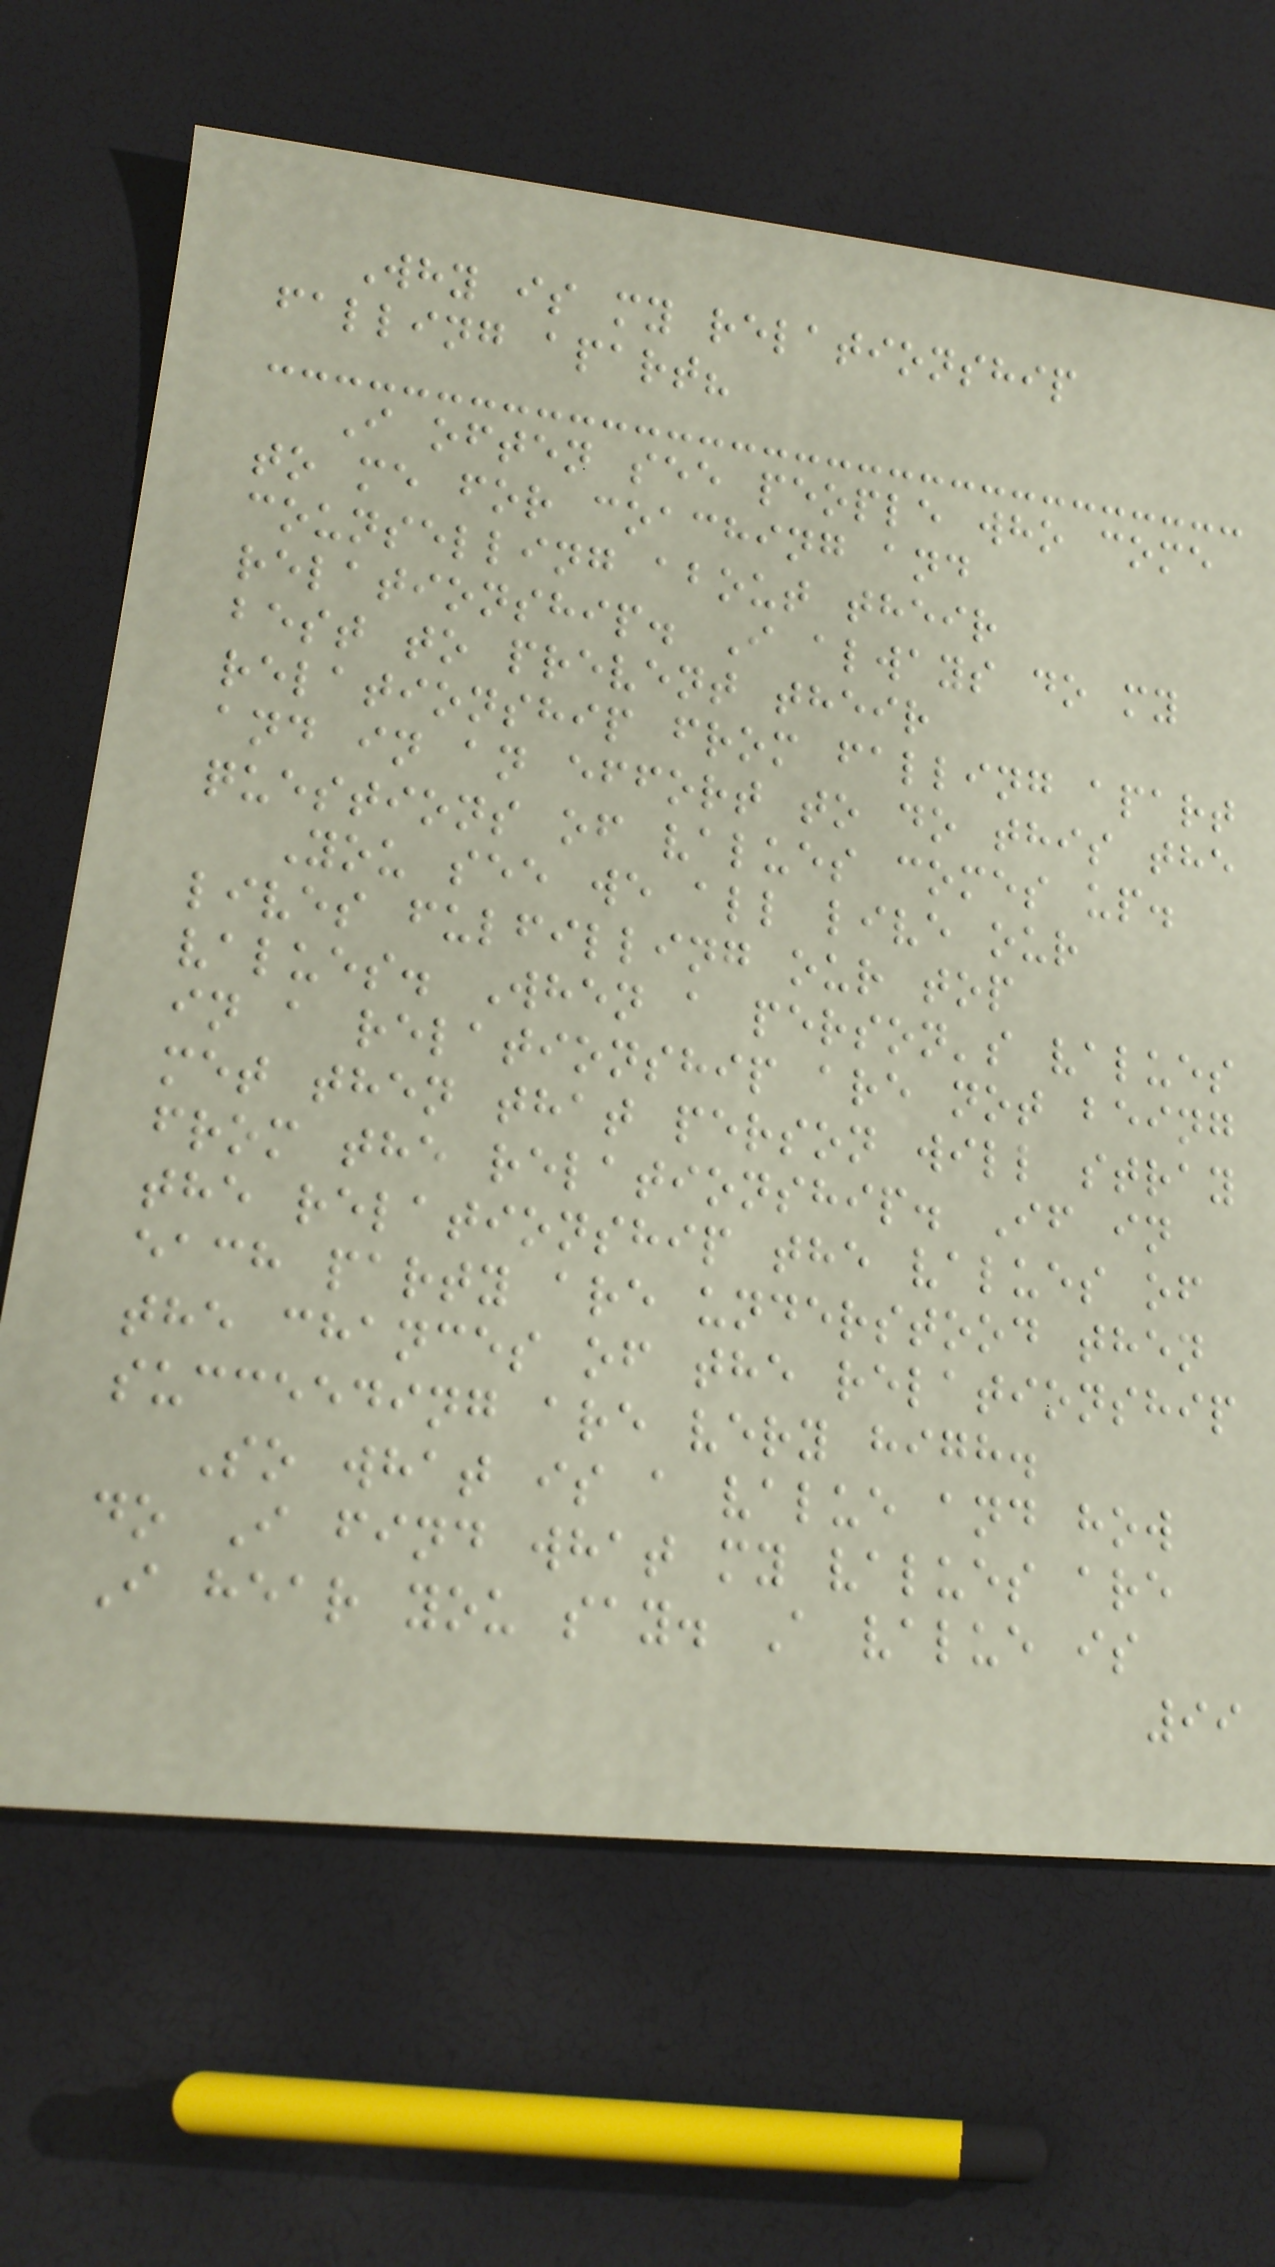Why is my relationship
falling apart?
I often see people who come
to me for coaching and
counselling about their
relationship. I always do my
best to prevent their
relationship from falling apart
and in an effort to do this the
questions of values comes up.
You see we all live our
lives fulfilling our top
values. When a person's values
in a relationship are not being
met then that person will stray
from the relationship. If in
the relationship the values of
each party are understood then
the chances of the relationship
succeeding are very high.
So what is a value and how
do I find what my values are
I hear you say. A value is
99
